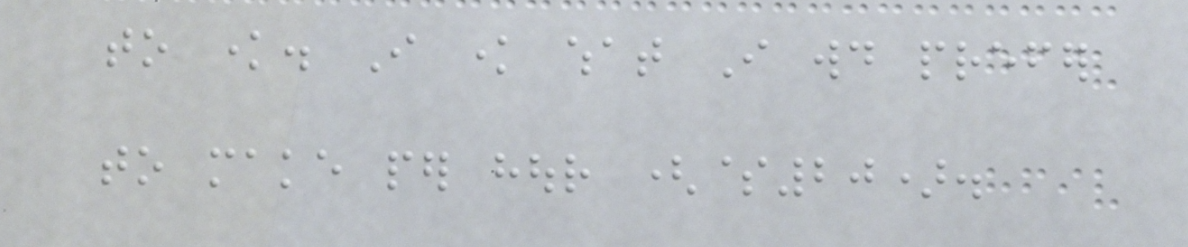to know. I know what I would prefer
to make per hour ($20).
